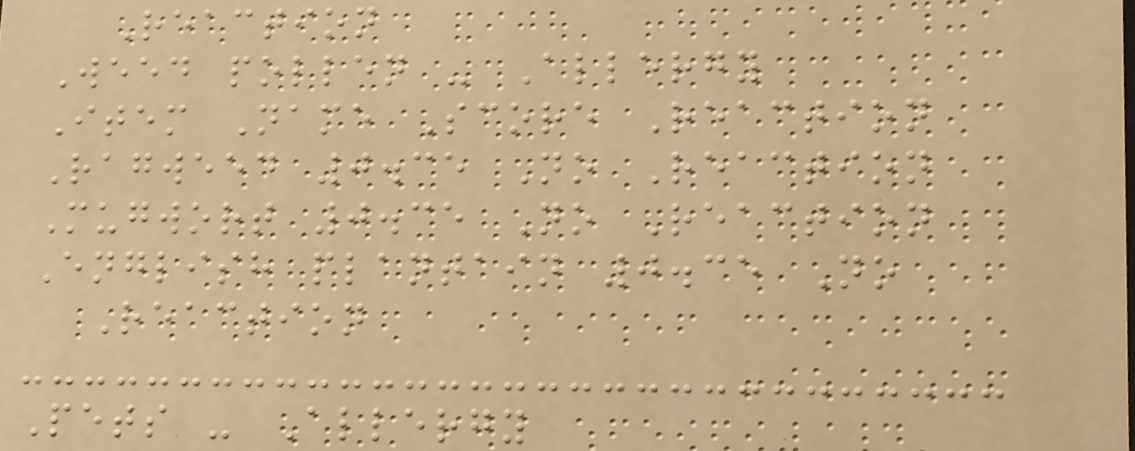Reaction
Weed pollen - Allergy
Item Name Score Reaction
Ragweed 0.35 No Reaction
Mugwort 0.35 No Reaction
English plantain 0.35 No
Reaction
Pets - Allergy
